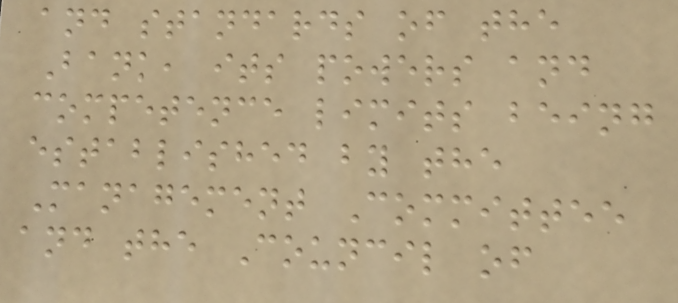and standards of the
Bank, its powers and
competence limits being
established by the
Management Committee
and the Council of
